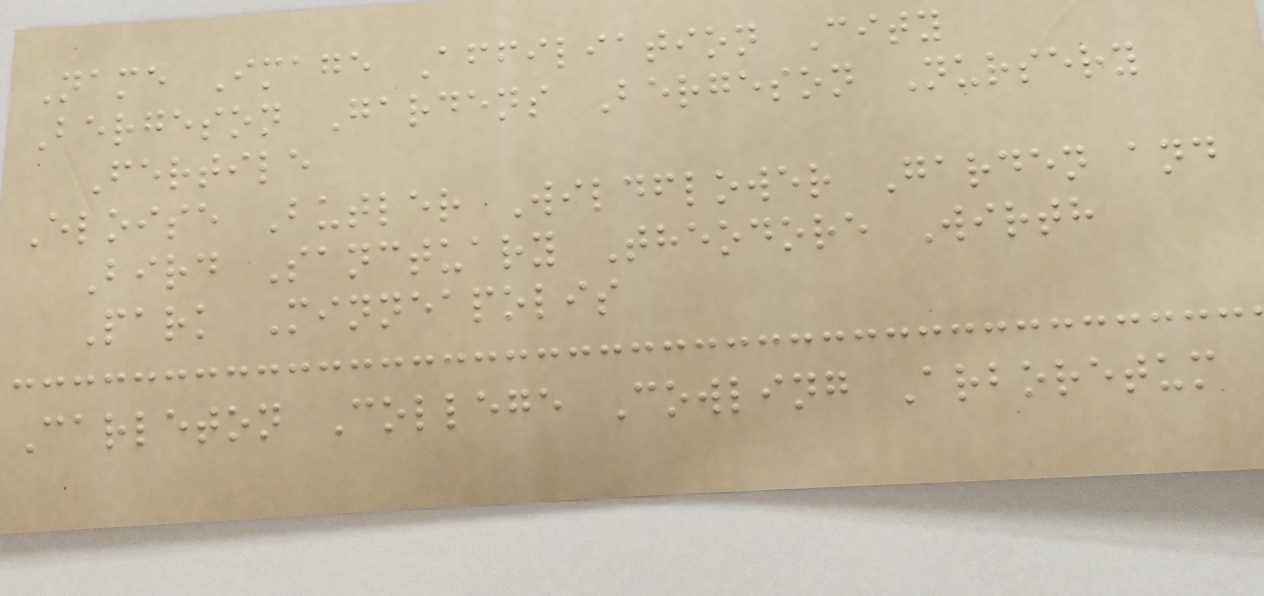Name Image Affiliation City
Bergeson Gardens Bergeson Nursery
Fertile
Eloise Butler Wildflower Garden and
Bird Sanctuary Theodore Wirth
Park Minneapolis
Carleton College Cowling Arboretum
